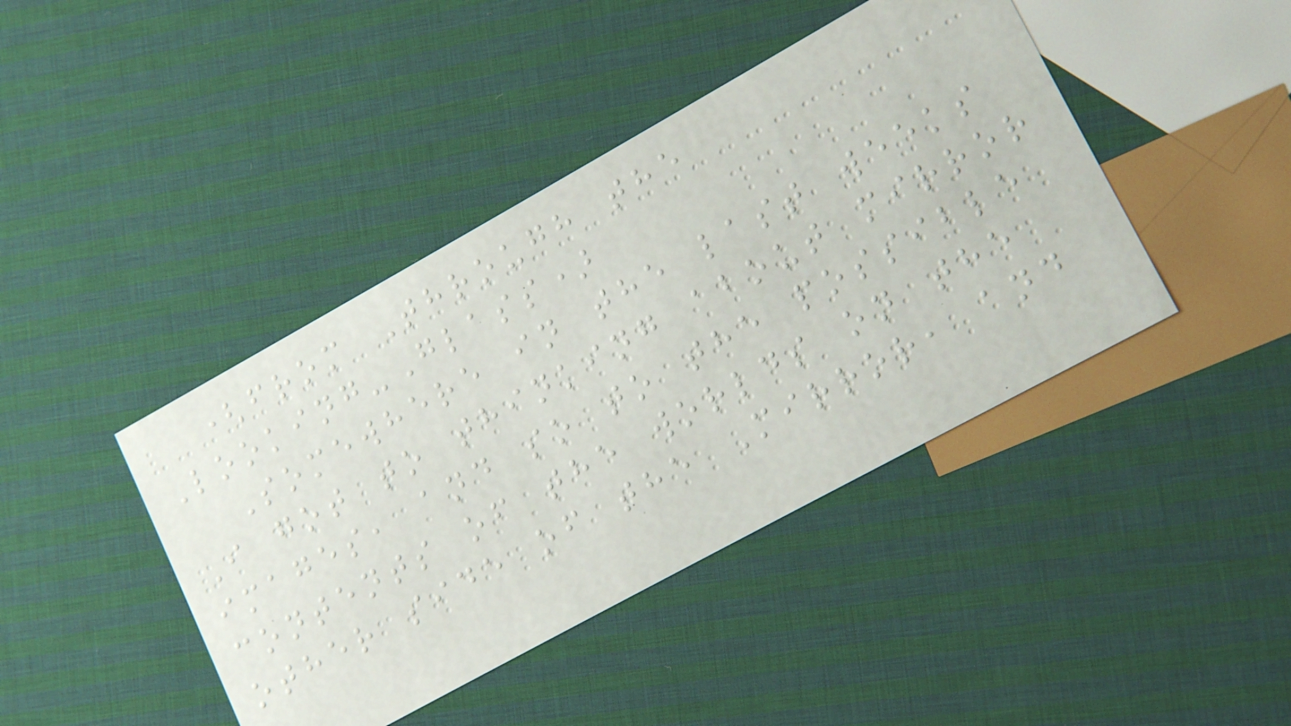(from Through the
Looking-Glass)
Somewhere in the last weeks
I got to thinking about mirror
images, and so to the possible
contents of the worlds on the
other side of the Mirror, and
